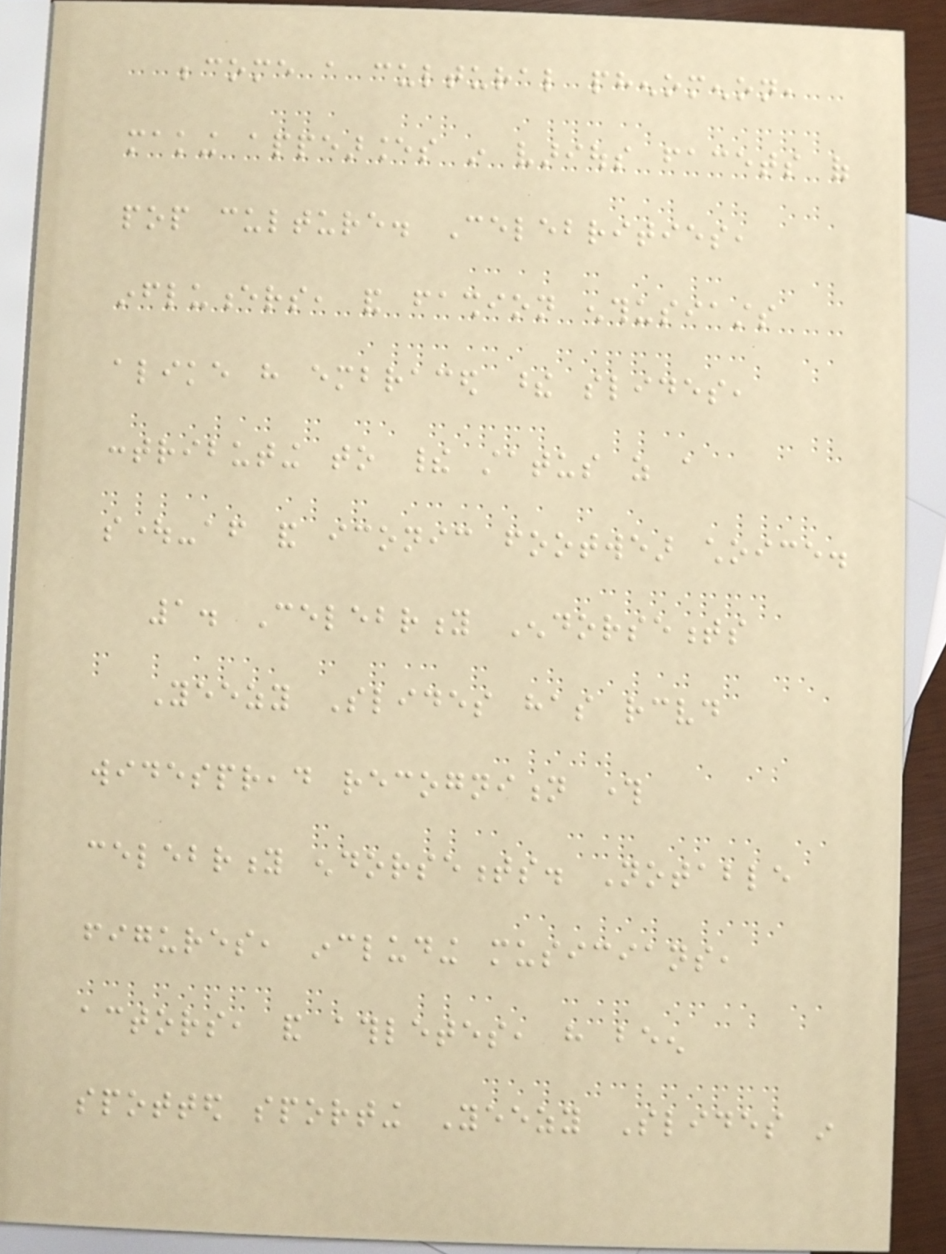become a cultural phenomenon,
making appearances in various facets of
pop culture. Celebrities,
influencers, and fashion enthusiasts
alike have embraced these slides,
contributing to their status as a
sought-after and iconic footwear choice.
1. Celebrity Endorsements
Yeezy Slides has received
widespread recognition through
celebrity endorsements. Notable
figures, including musicians,
actors, and athletes, have been
spotted sporting Yeezy Slides in
